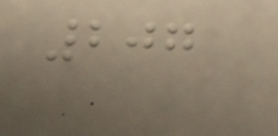207
